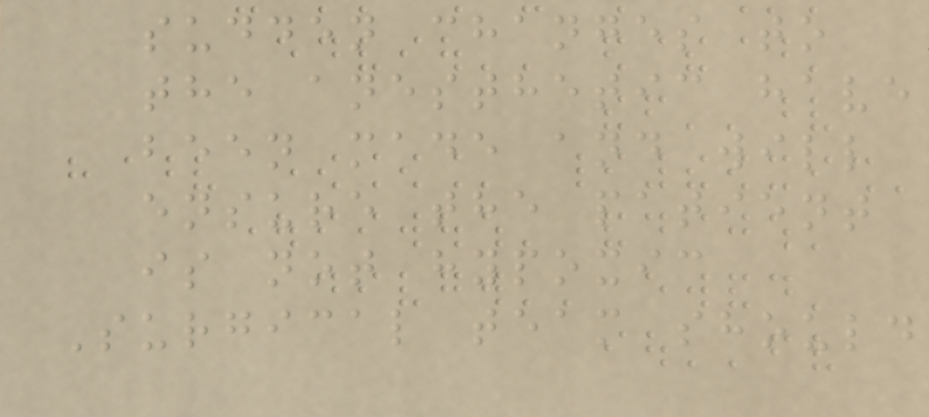sudden changes to
the anesthetic have
been made and will
ensure the patient
is not hypoxic
Surgical team should
